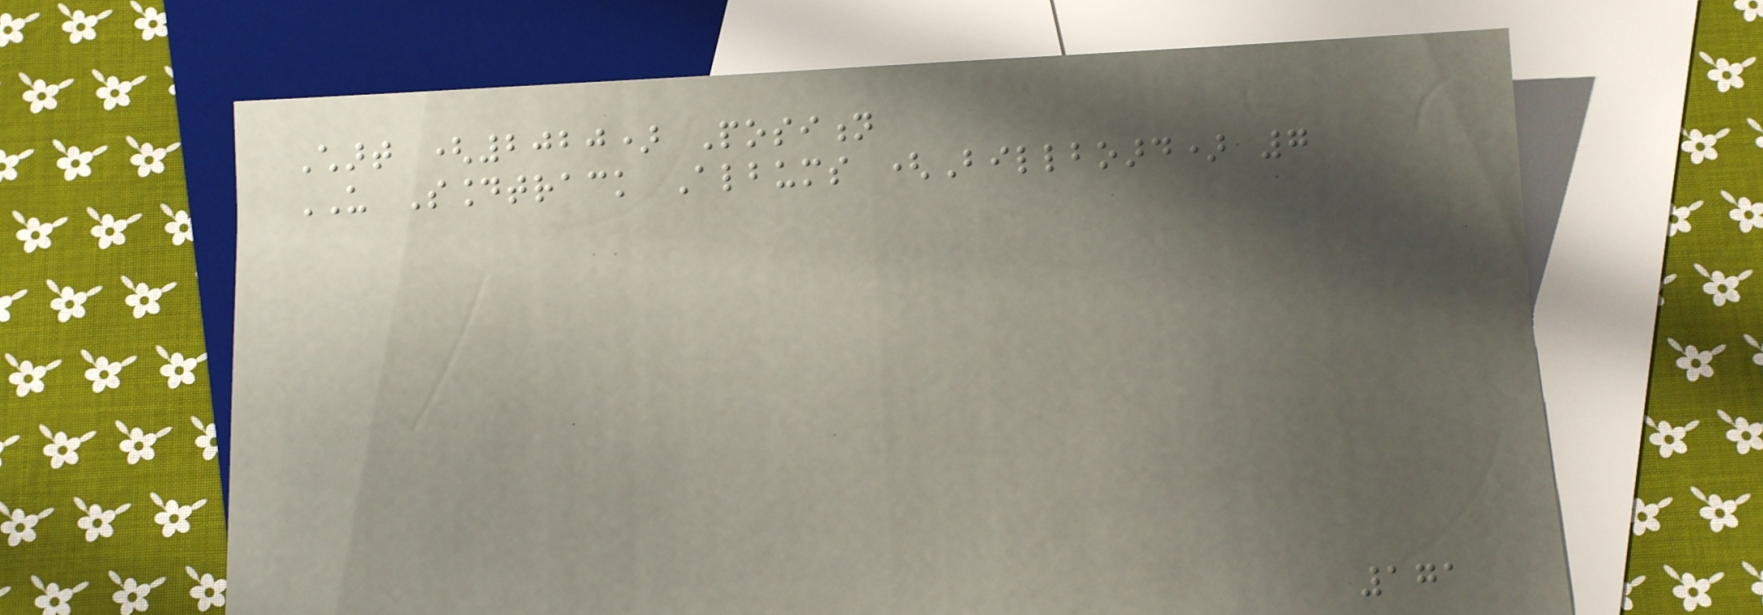Chart (2020) Position
US Soundtrack Albums (Billboard) 7
171
